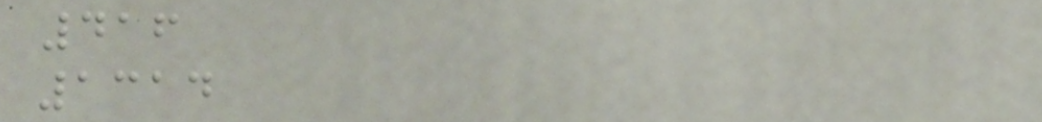416
1314
